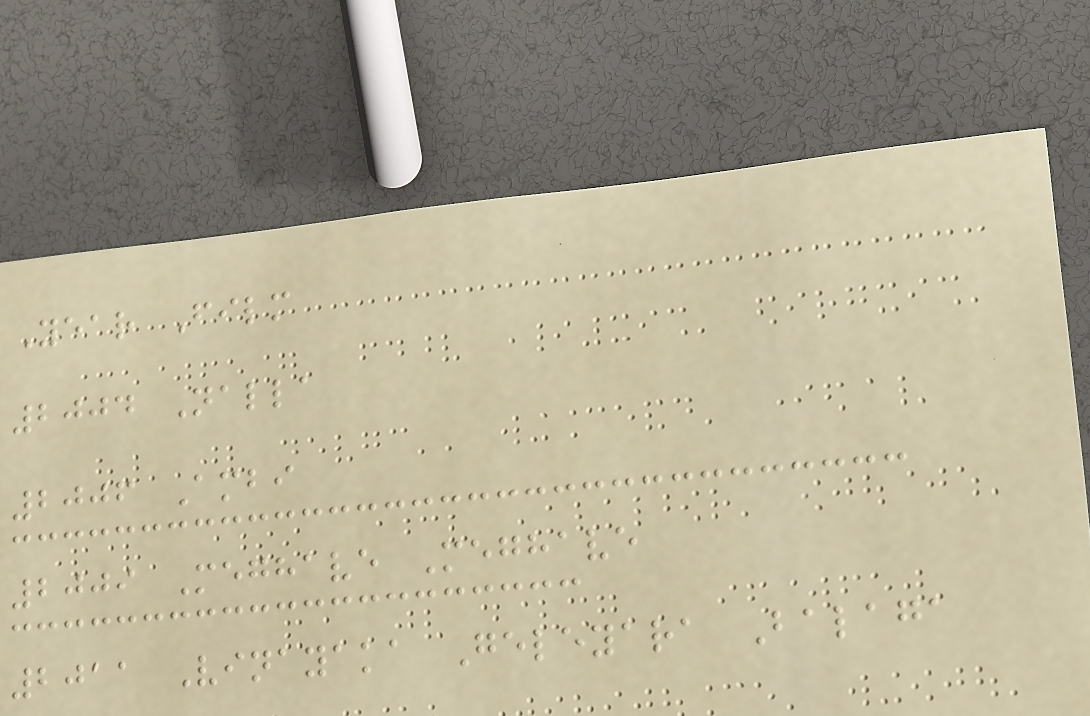Year Film
2004 Nalla
2006 Ambi
2009 Meghave Meghave
2011 Vinayaka Geleyara Balaga
